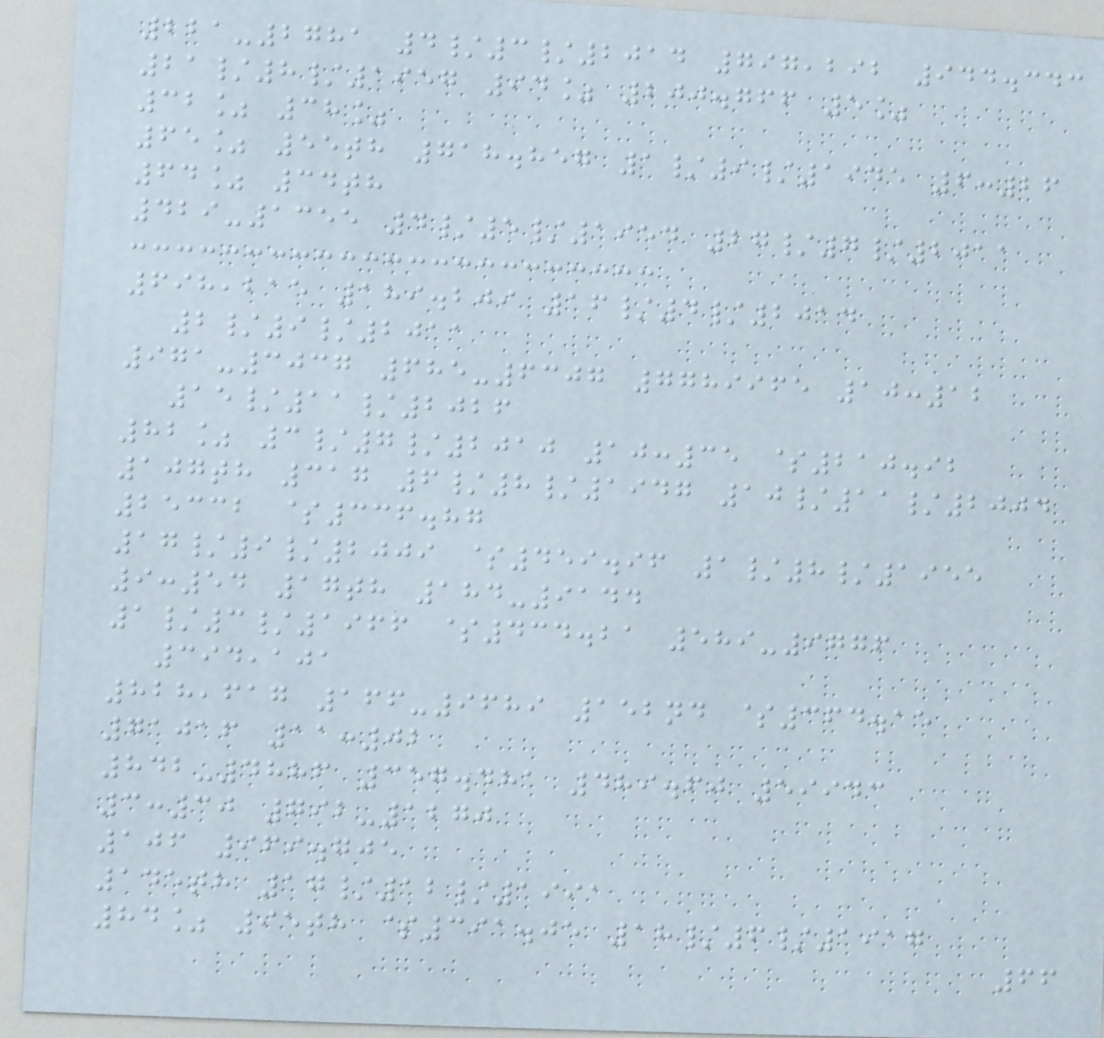221-2781 4/3/2014 797,292 944.343
21/8/1957 94% 200.766 5%
32% 38%
65% 55th 718.857 1/9/1945 6:26
64% 34th
429-1355 4/5/1954 27/7/2011
698,215 189.209 16/4/2014
2/9/2011
971-3037 685-6307 7789965 10:12
15/11/2026
82% 3/7/2010 10:35 $210.92
107th 317 6/8/1947 10/11/2004
25332 $336.87
17/9/2009 $459.96 1/8/1955
9:54 17th 184-9144
1/3/1966 $434.21 589-9776
394,101
828,617 166-9689 152nd $364.15
71016 11:02
842-4886 357.481 489.60 59943
3:30 792-1270
106 969.705
145th 17/12/1991
84% 95th $391.05 18/6/1917
66
